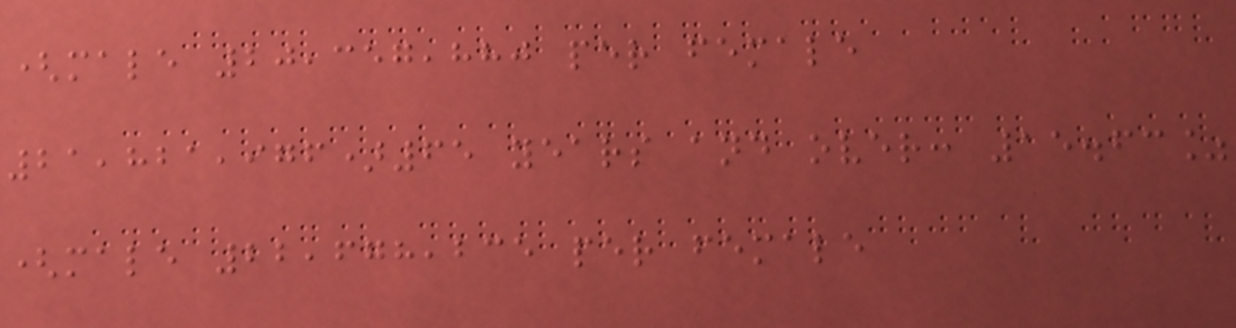(male 20,357,880 per female
21,821,976)65 years and over: 15.63%
(male 22,678,235 per female
